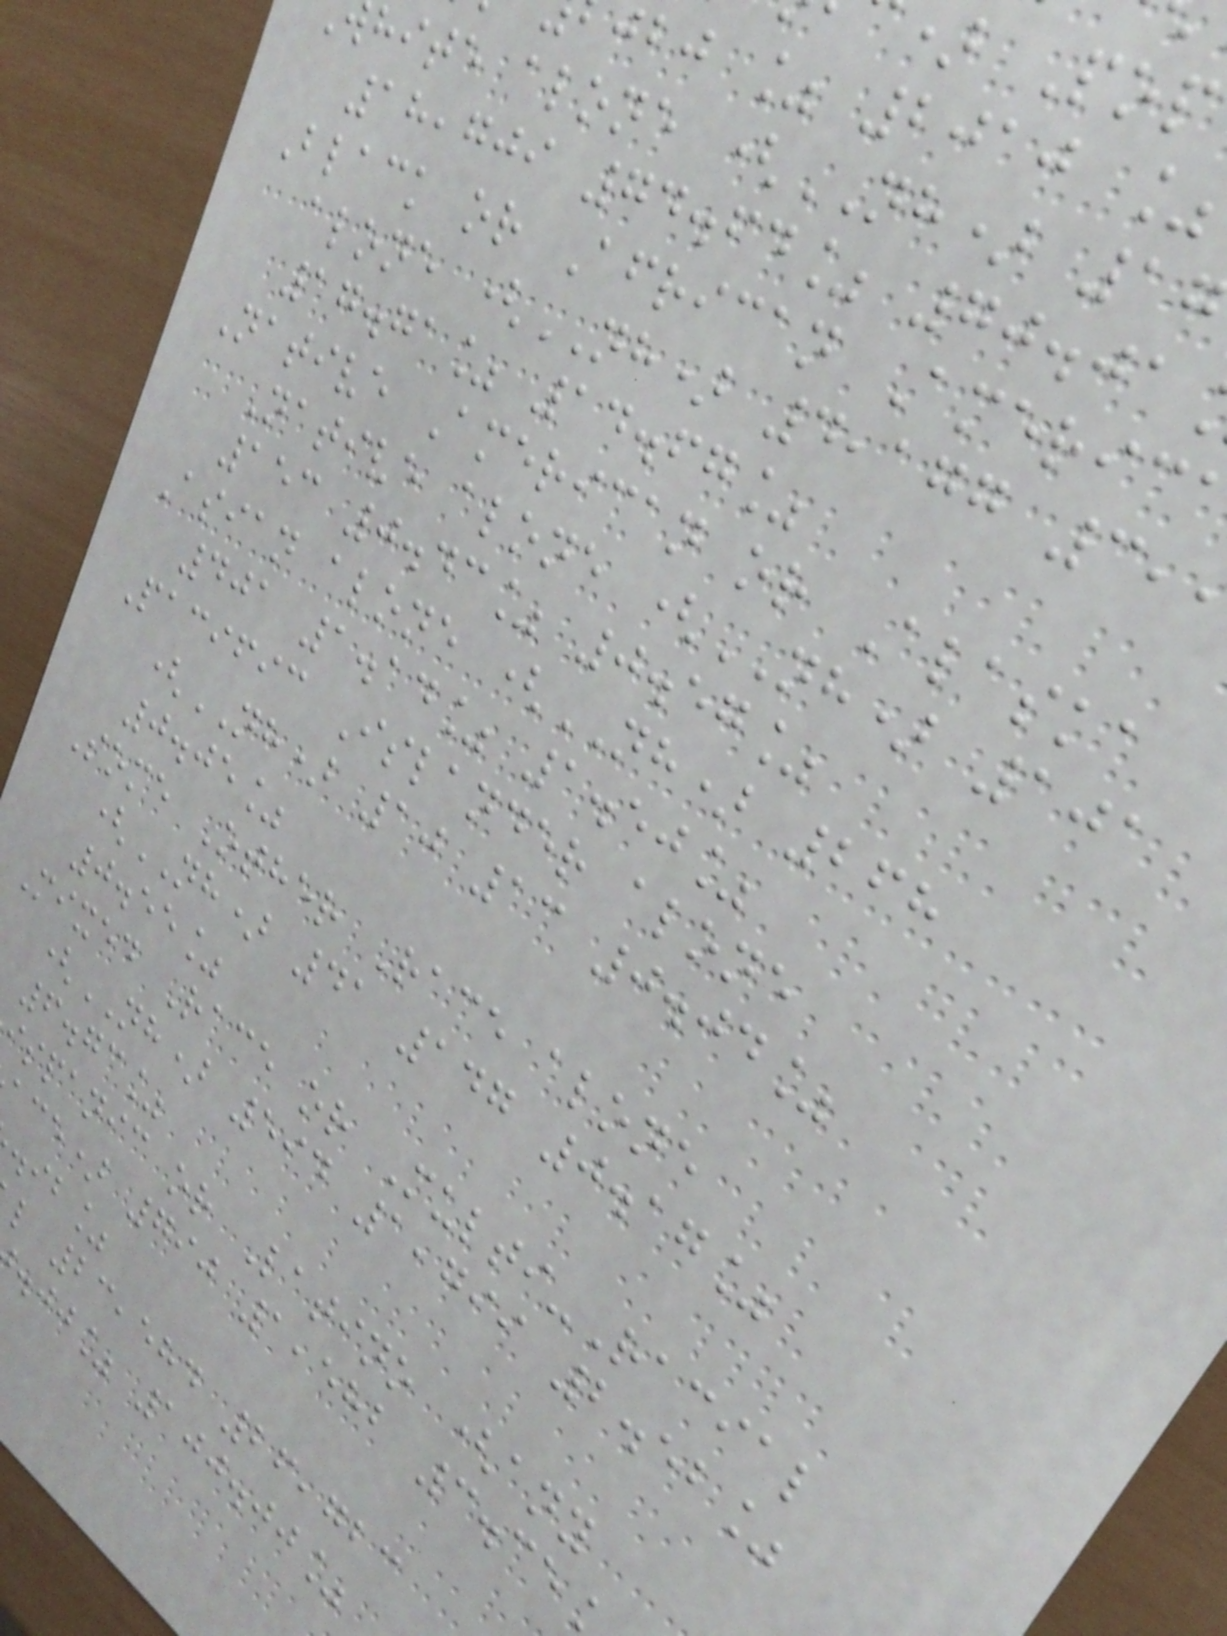) Pop
jbj % 2010 %
hite alone (NH) 1
18,709 74.64% 70.01
Black or African Americ
alone (NH) 4,177 3,
17.71% 14.67%
Native American or Alaska
Native alone (NH) 101
153 0.43% 0.57%
Asian alone (NH) 268
401 1.14% 1.50%
Pacific Islander alone
(NH) 10 13 0.04%
0.05%
Some Other Race alone
(NH) 41 147 0.17%
0.55%
Mixed Race or Multi-Racial
(NH) 594 1,799 2.52%
6.73%
ispanic or Latino (any
ace) 790 1,582 3.35
.ib%
l 23,584 26,723
.jj% 100.00%
